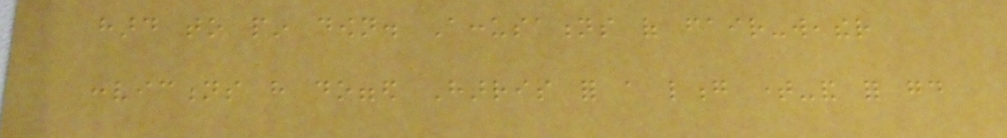hard to pin down. Accusations of fair-weather
convictions have dogged Harris for a long time-and for good
